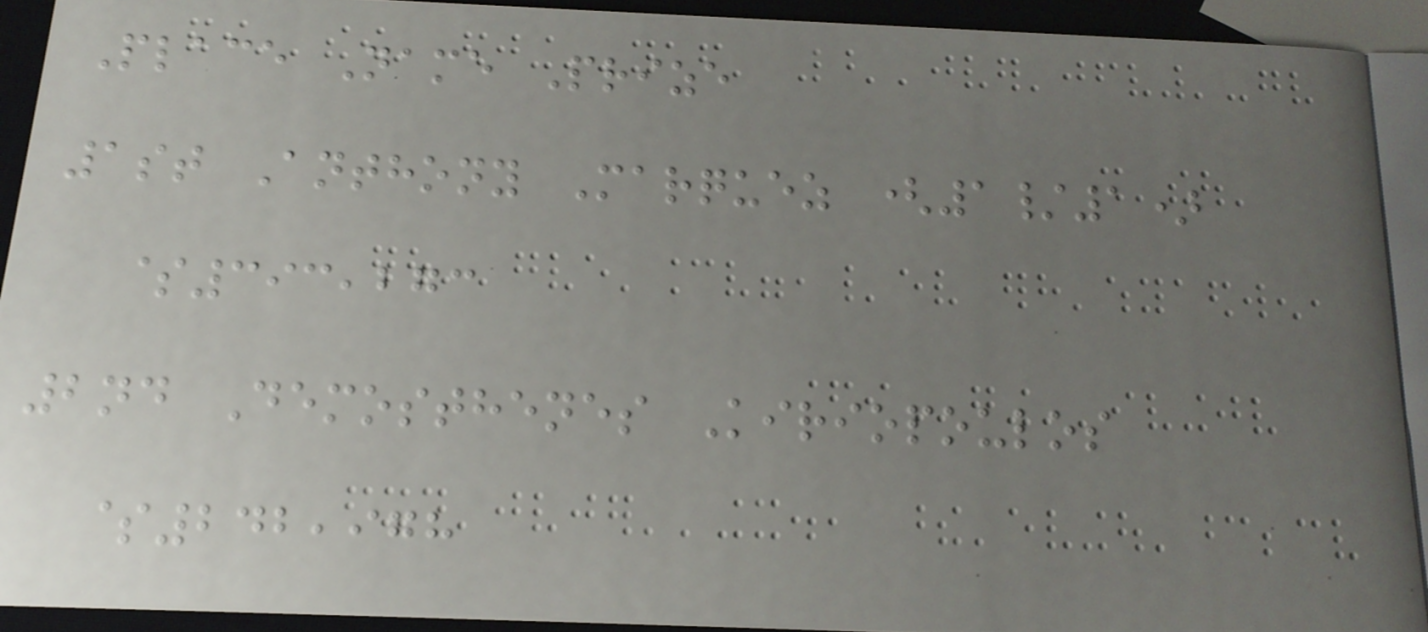Place Name Prize
1st Anthony Marquez (1/1)
$393,273
2nd Demosthenes Kiriopoulos
$242,978
